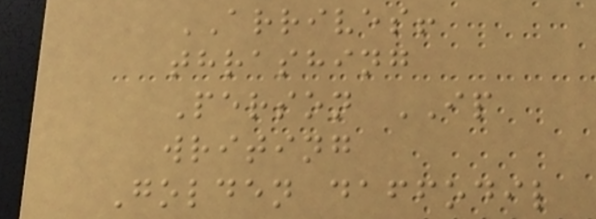ARRIVES!
thrashing
Person IP
writing
Golden daffodil
